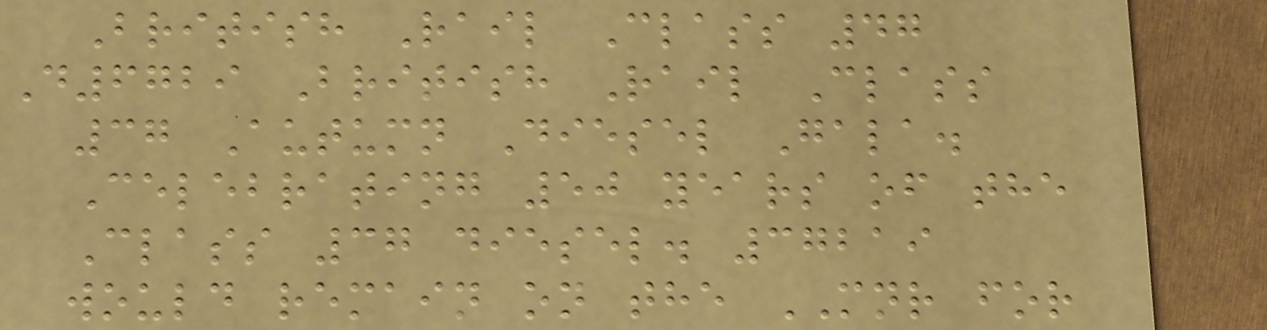British Rail Class 47
D6729 British Rail Class
37 Autumn Diesel Gala.
Celebrating 50 years of the
Class 37 diesel. 37219
would remain on the MNR for
